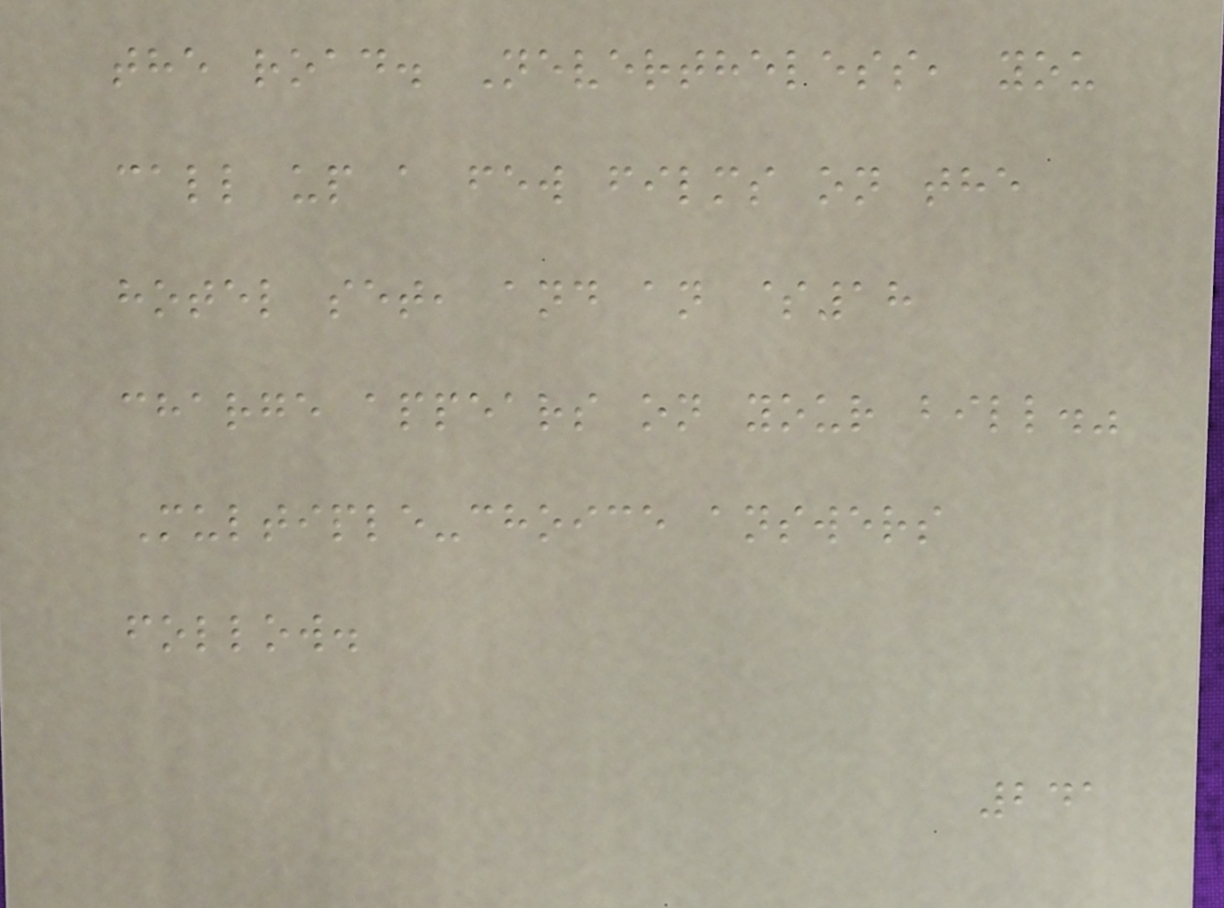the road. Nevertheless, you
call up a few films on the
hotel set, and an $18
charge appears on your bill."
Multiple-choice answers
follow.
241
